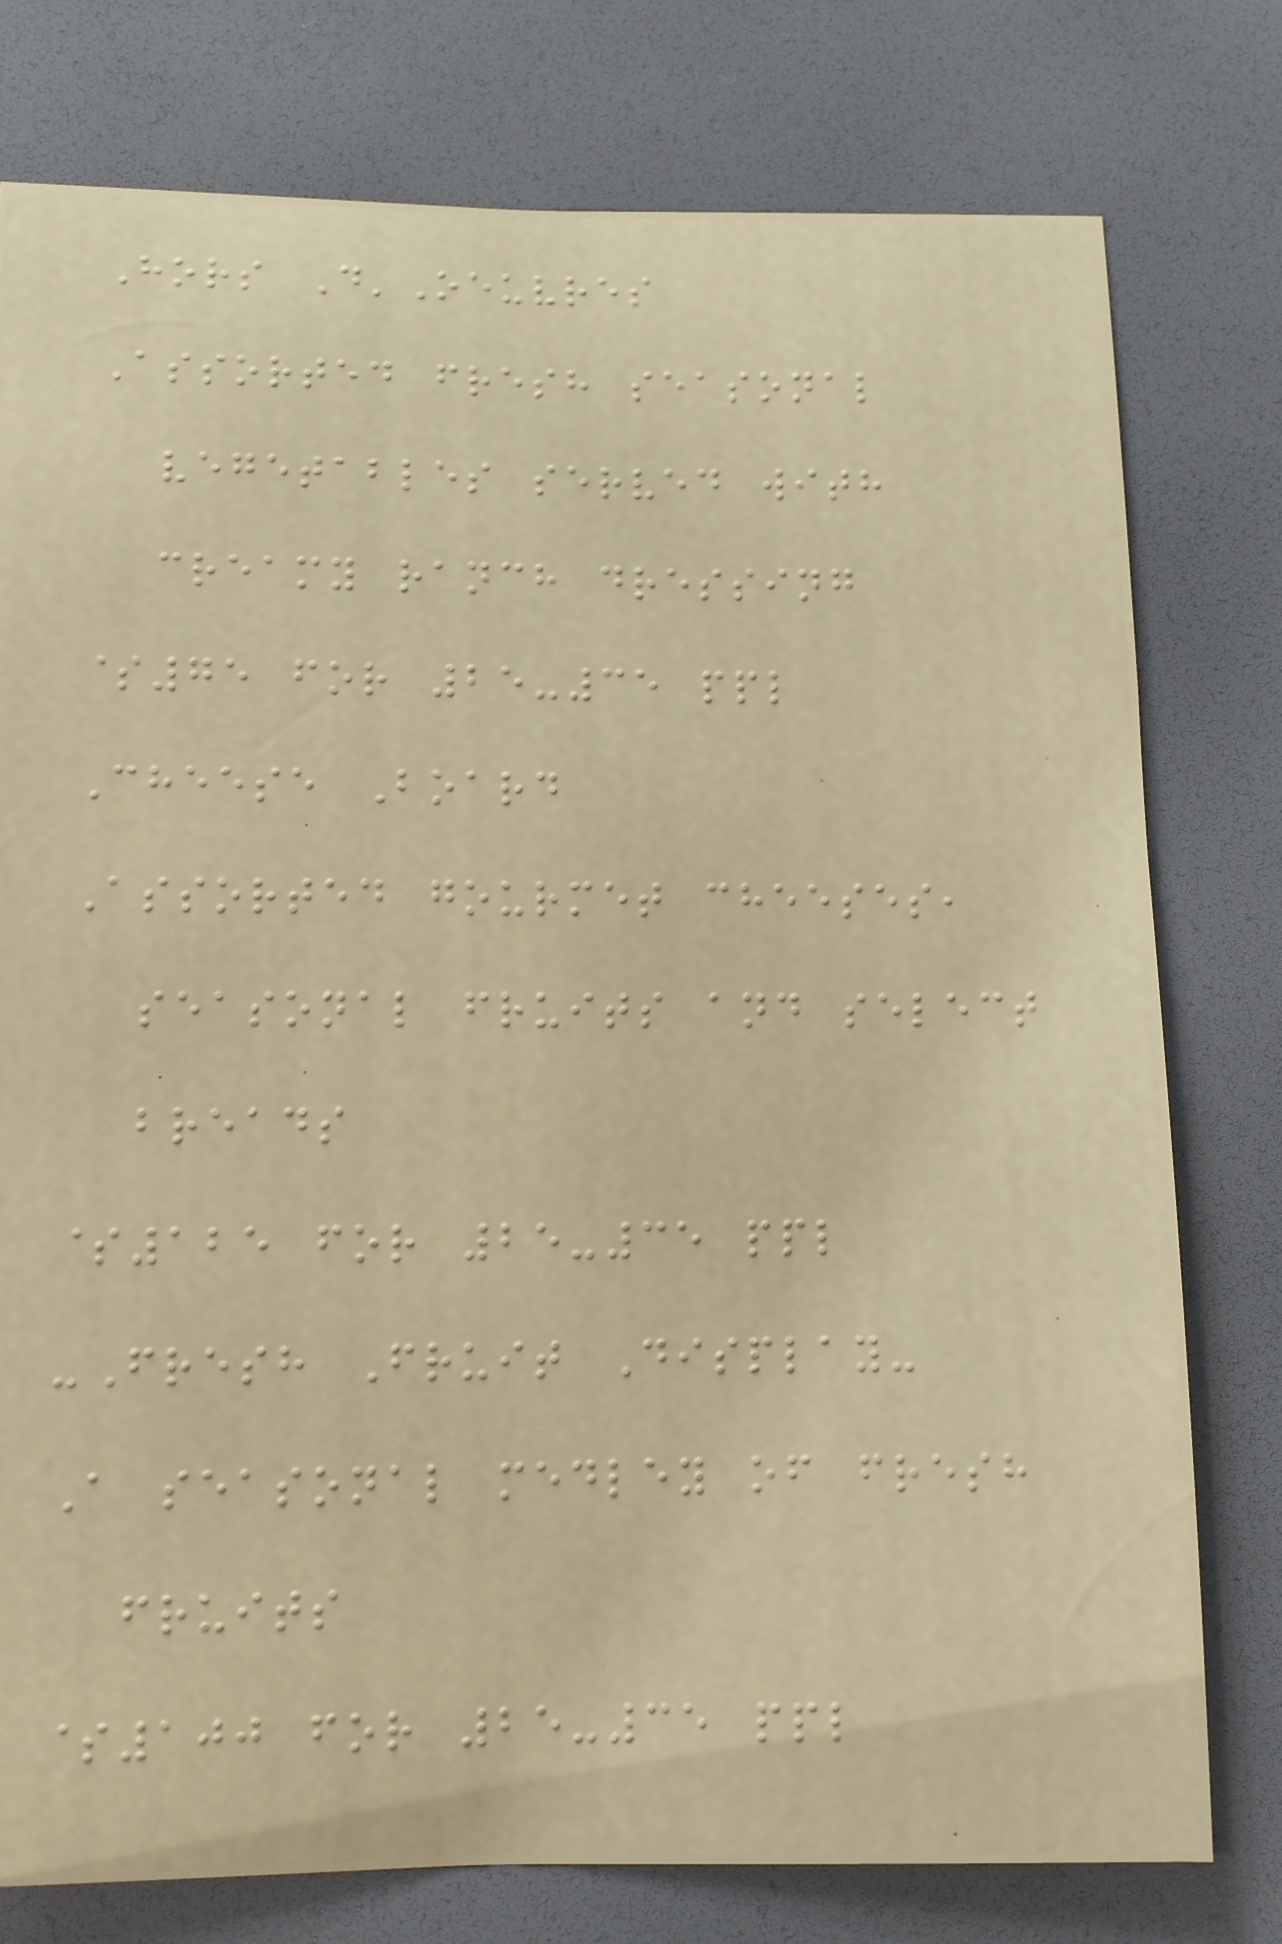Hors D'Oeuvres
Assorted fresh seasonal
vegetables served with
creamy ranch dressing
$75 for 25-35 ppl
Cheese Board
Assorted gourmet cheeses,
seasonal fruits and select
breads
$125 for 25-35 ppl
-Fresh Fruit Display-
A seasonal medley of fresh
fruits
$100 for 25-35 ppl
